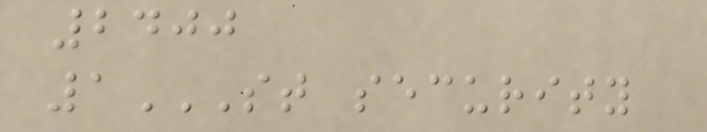2400
1ST SECURITY
